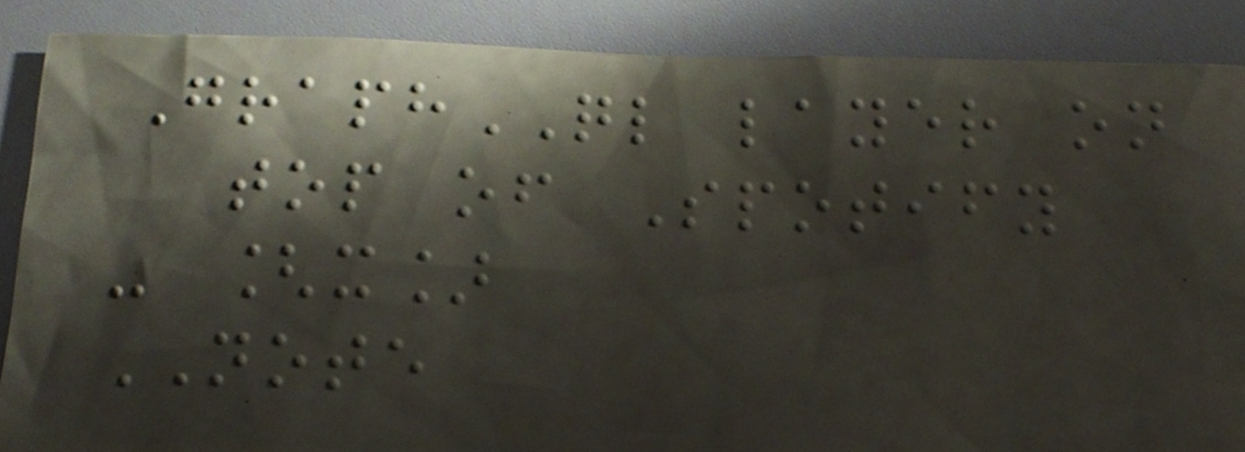GraphQL layer on
top of Spotify
- [x]
NOTE
